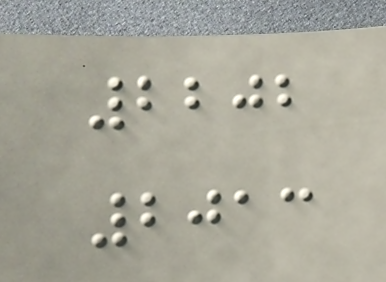2202
2013
